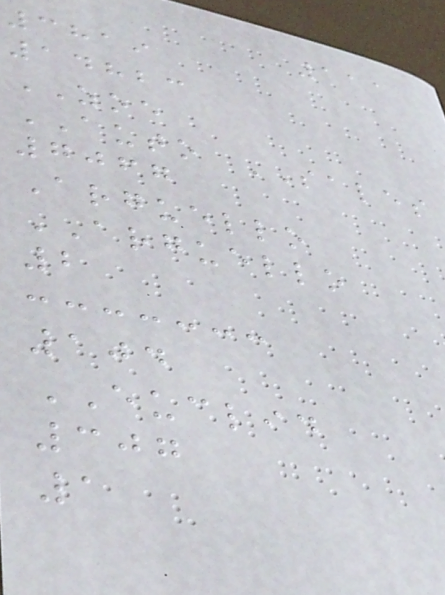111
3819
14823
ZOE
AUTO SALES
7067
Arguello
ARGUELLO
2
104
EUCLID
307
1
